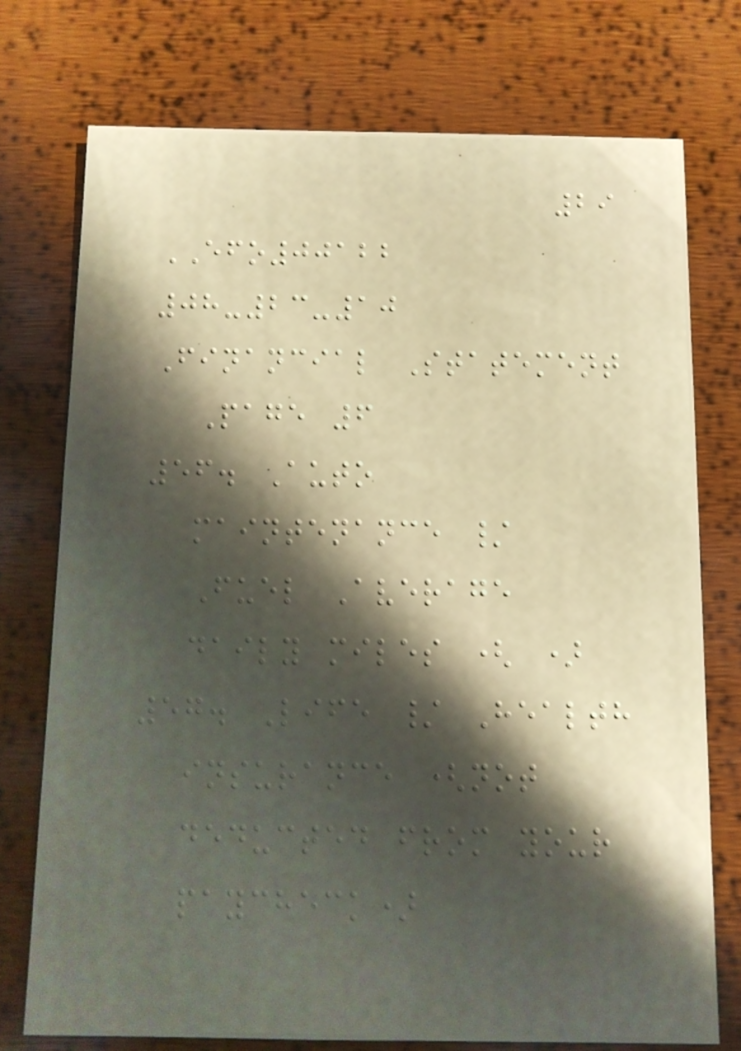29
EFO00122
08-23-10
Financial Statement
Page 6
56. Auto
maintenance /
Fuel Average
daily miles ( )
57. Life / Health
insurance (not
deducted from your
paycheck)
